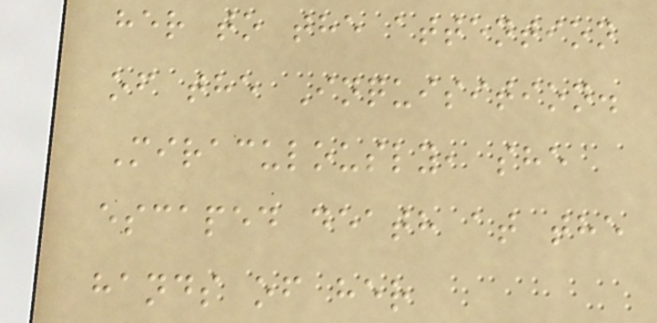her to the attention
of the Inquisition.
Miraculously, she
escaped death at the
hands of her
